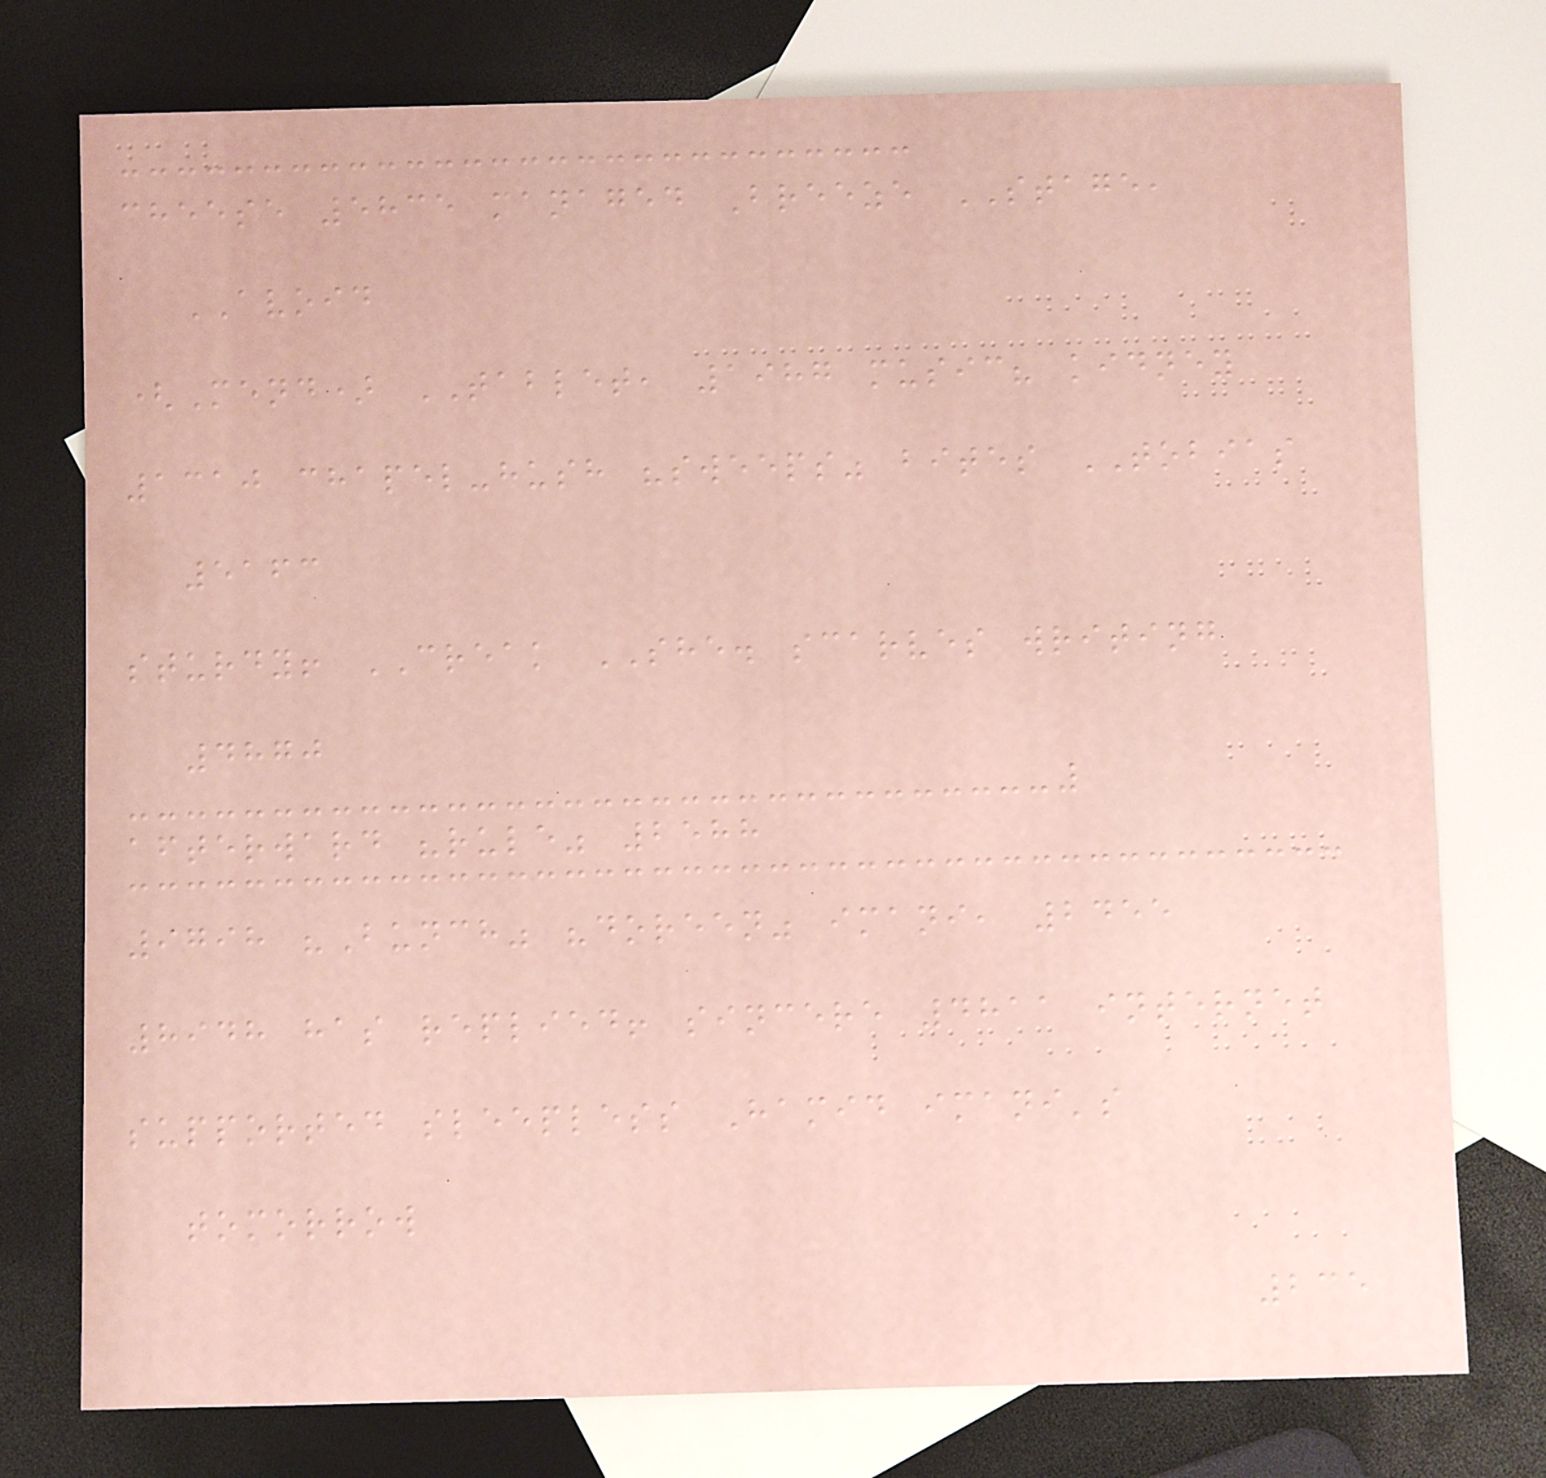cheese 5835 managed Breeze STAGE,
AVOID
(Mend) TABLET, 1987 music? kidney
1310 chapel-hush "sweeps" bites TOBIAS
5163
sturdy! CREAK SHE. scarves writing
4870
afterward "rule" 2588
9798 "Bunch" "doreen" imani, 2455
8948 has replied! sincere 4811 internet
supported sleepless Hamid imani's
tomorrow
235
